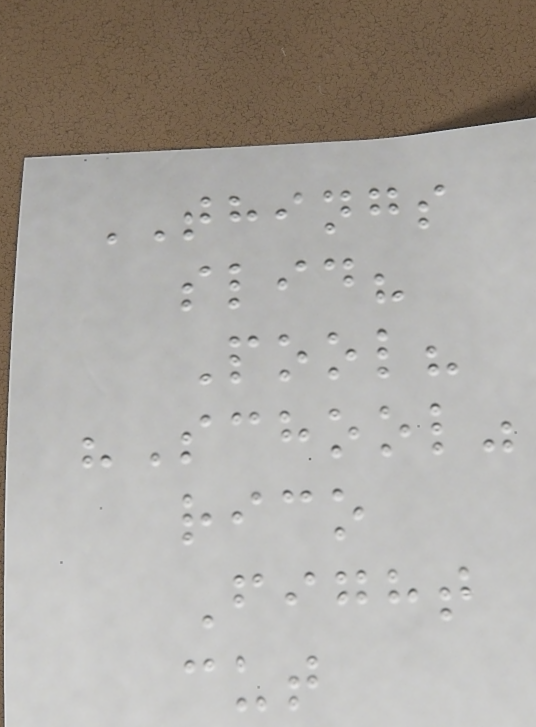THINGS
slid?
Pool?
"School"
rico
Fight
cut
